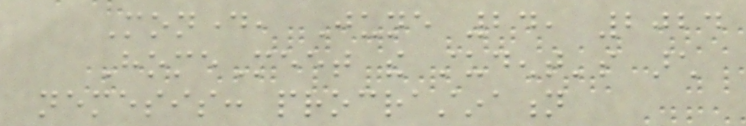Monday, June 24, 2024
HomeMeet the student's arch
nemesis: procrastination
